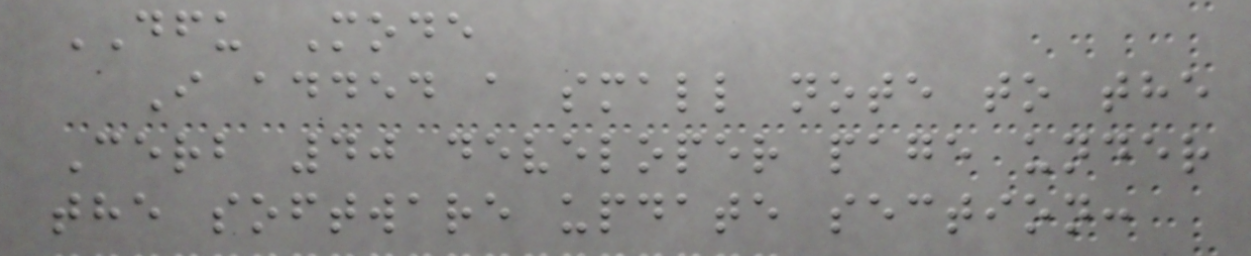DFU Mode
I added a small note to the
Cerb 40 developer page under
the software update section:
